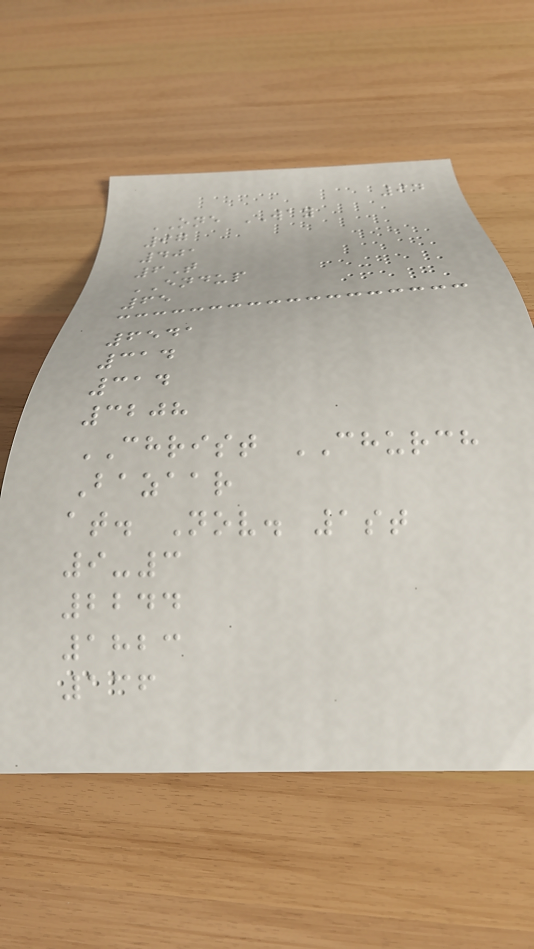94
ONE WAY
97
401
6T
ENDUP
65
6541
314
314
3208
CHRIST CHURCH
Bazaar
at. Nov. 1st
9-3
2244
1823
136
